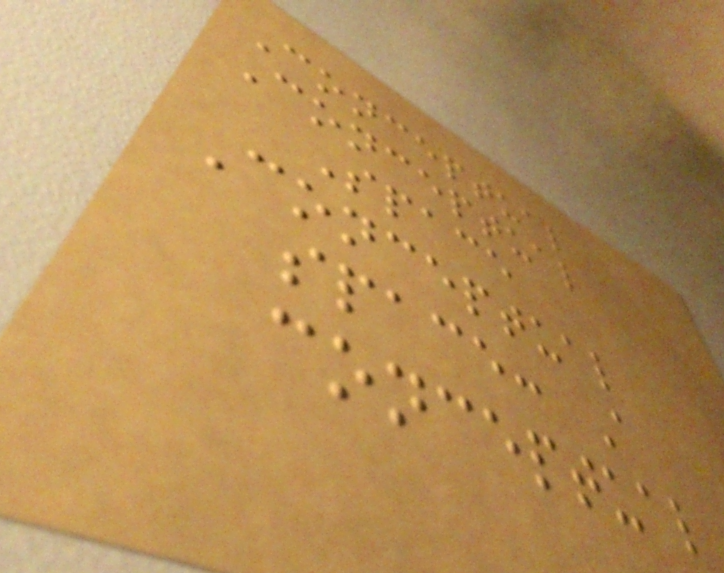Conceptual
Conceptual
Space
Conceptual
space: A
conceptual
